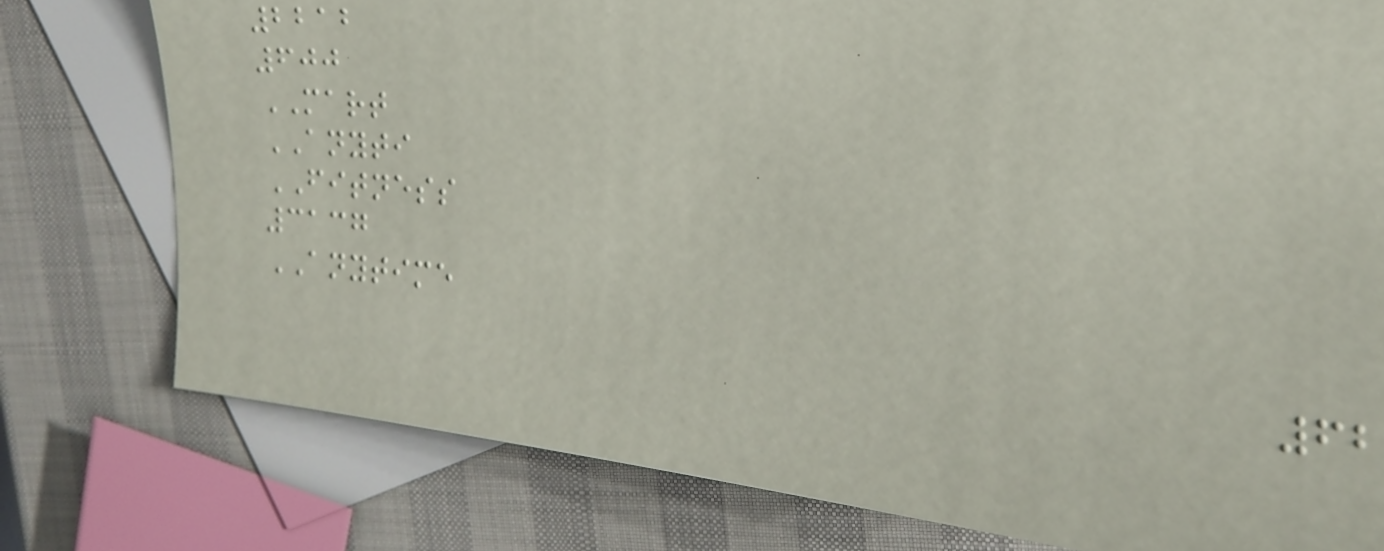2212
600
MART
ANYTI
FITNESS
3137
ANYTIME
62
